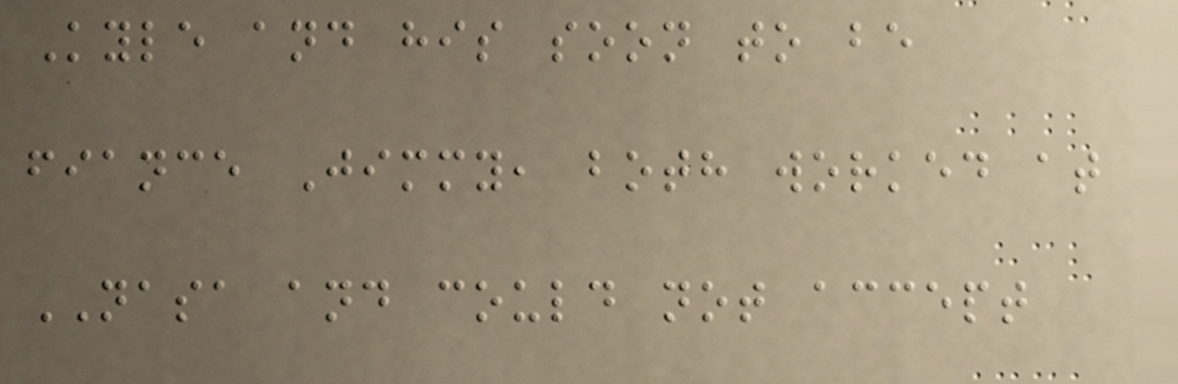Kyle and his soon to be
fiance Jimmy, both worked at
NASA and could not accept
